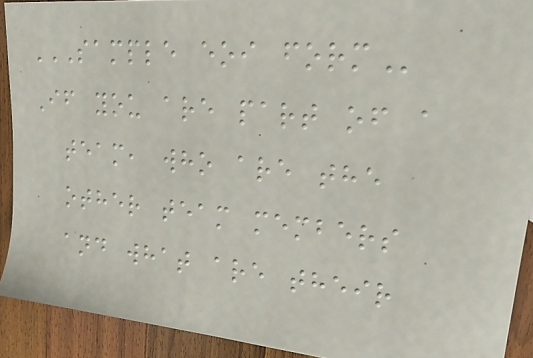SAMPLE EOI FORM
If you are part of a
team, who are the
other team members
and what are their
